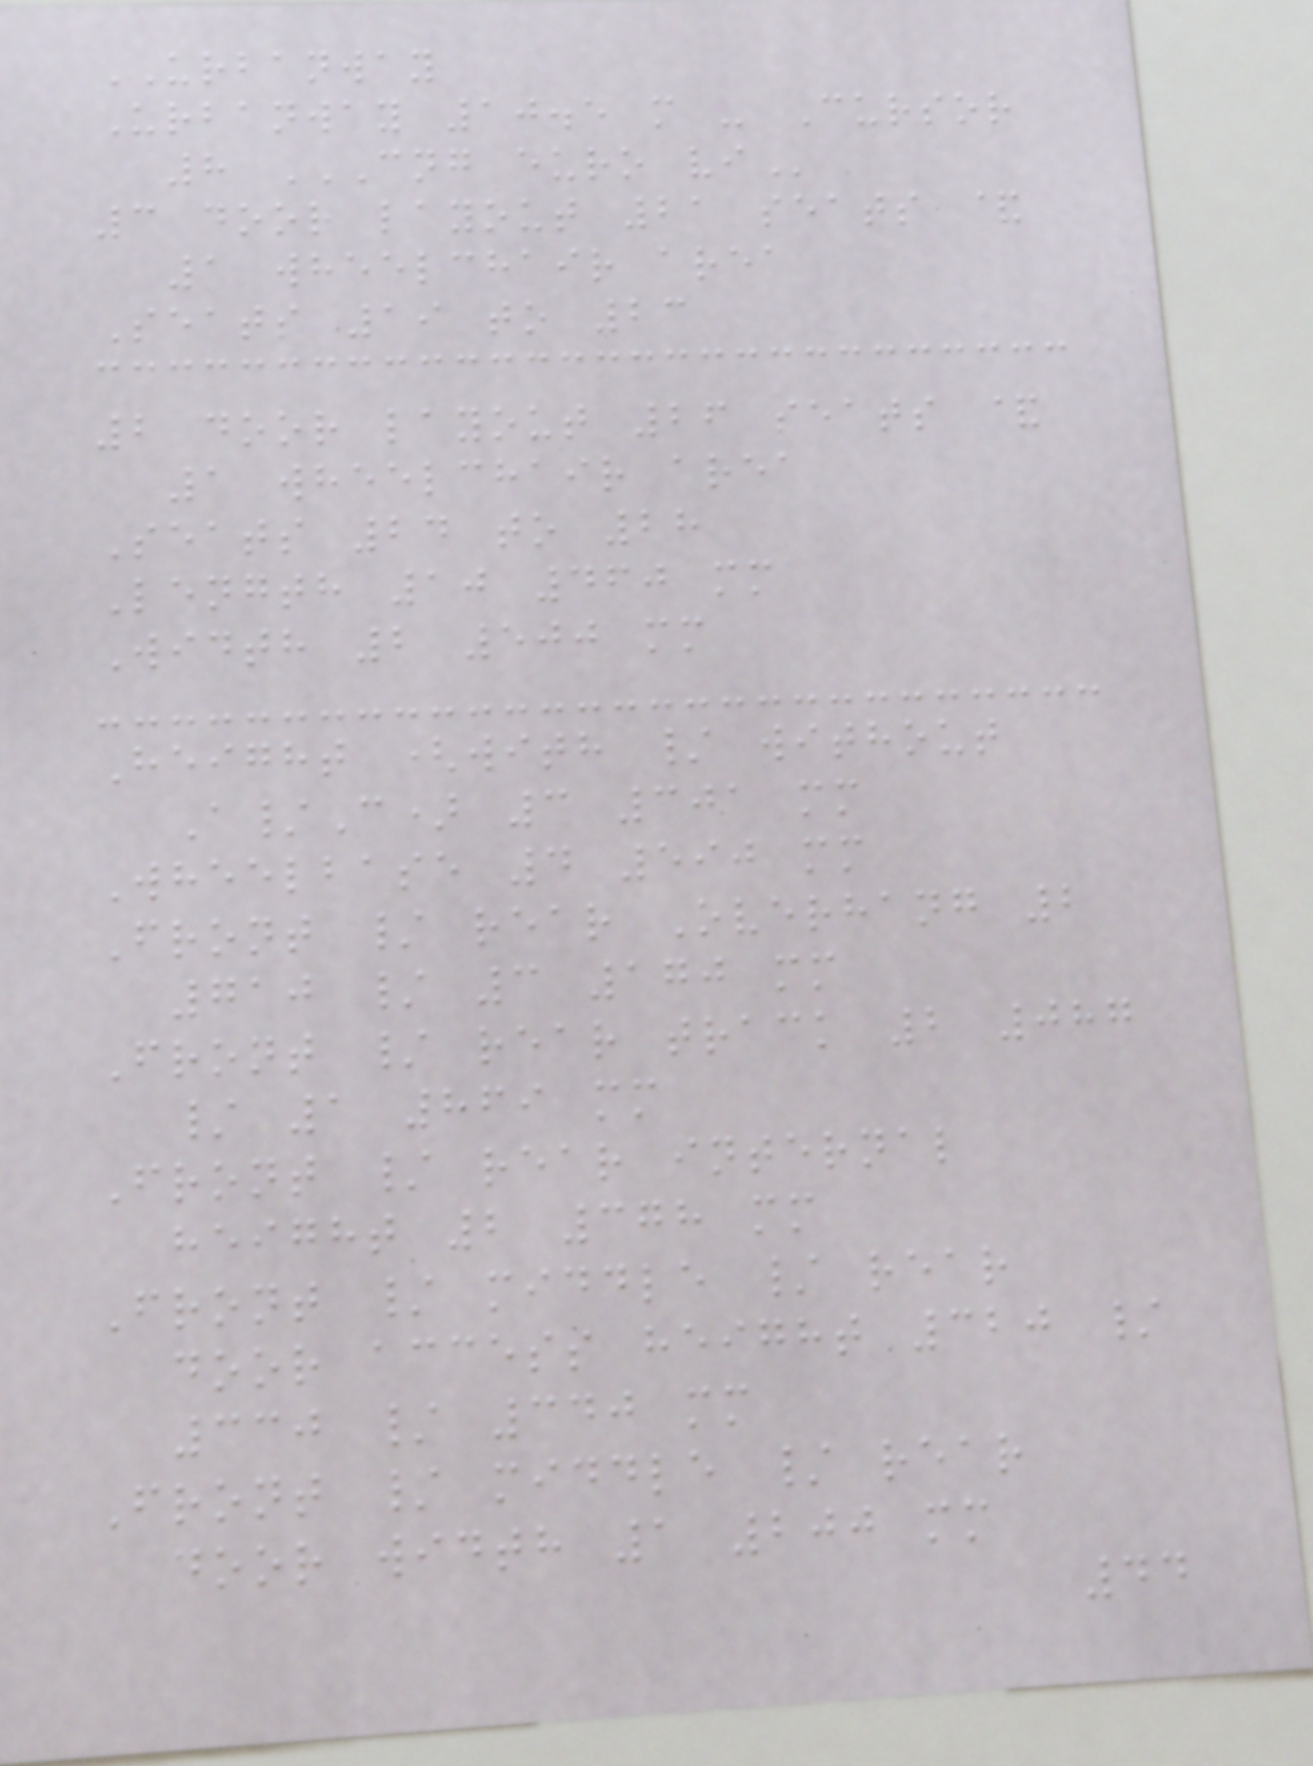URBANWAY
Urbanway 10.5 m - Cursor
8 CNG EURO VI
3 door layout 21 seats &
1 wheelchair area
Seats 19 to 23
2 door layout 26 seats &
1 wheelchair area
Seats 24 to 28
Length 10 460 mm
Width 2 500 mm
Height (with / without
A/C) 3 301 mm
Wheelbase 4 590 mm
Front / rear Overhang 2
710 / 3 170 mm
Front / rear track 2 087
/ 1 869 mm
Front / rear internal
height 2 378 mm
Front / middle / rear
door access height 320 /
330 / 340 mm
Front / middle / rear
door width 1 200 mm
44
